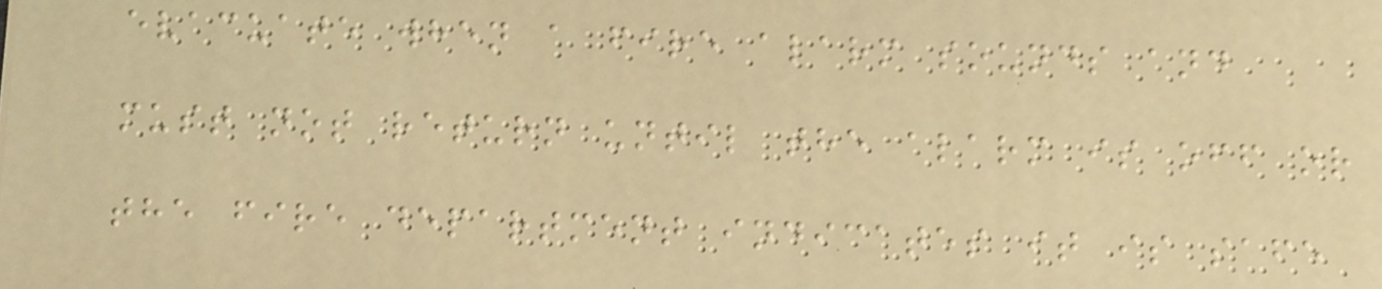evacuate when a fire alarm sounds and
must not return until the alarm is off or
the fire department indicates it is safe
